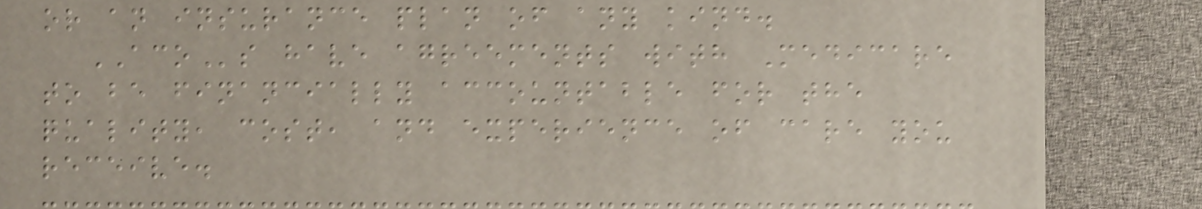or an insurance plan of any kind.
ACOs have agreements with Medicare
to be financially accountable for the
quality, cost, and experience of care you
receive.
